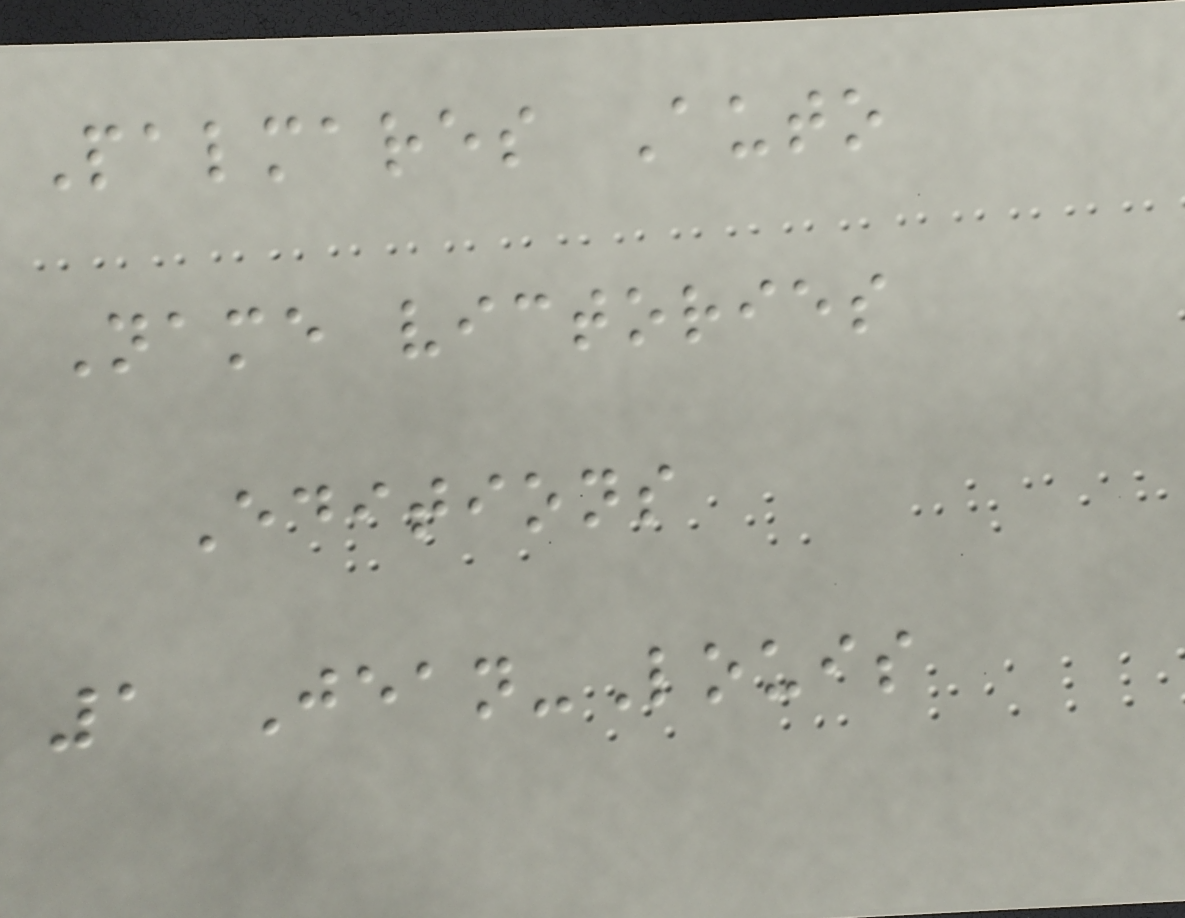Palmares Auto
Name victories
Editions
1 Jean-Louis
